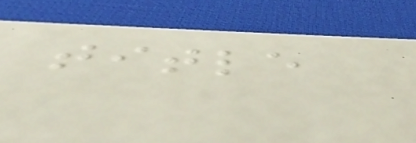title
